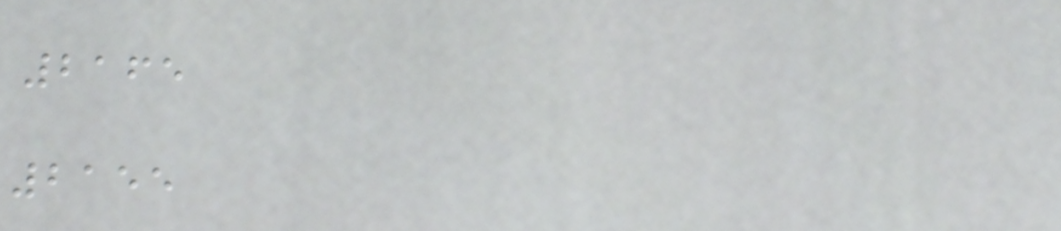2165
2155
